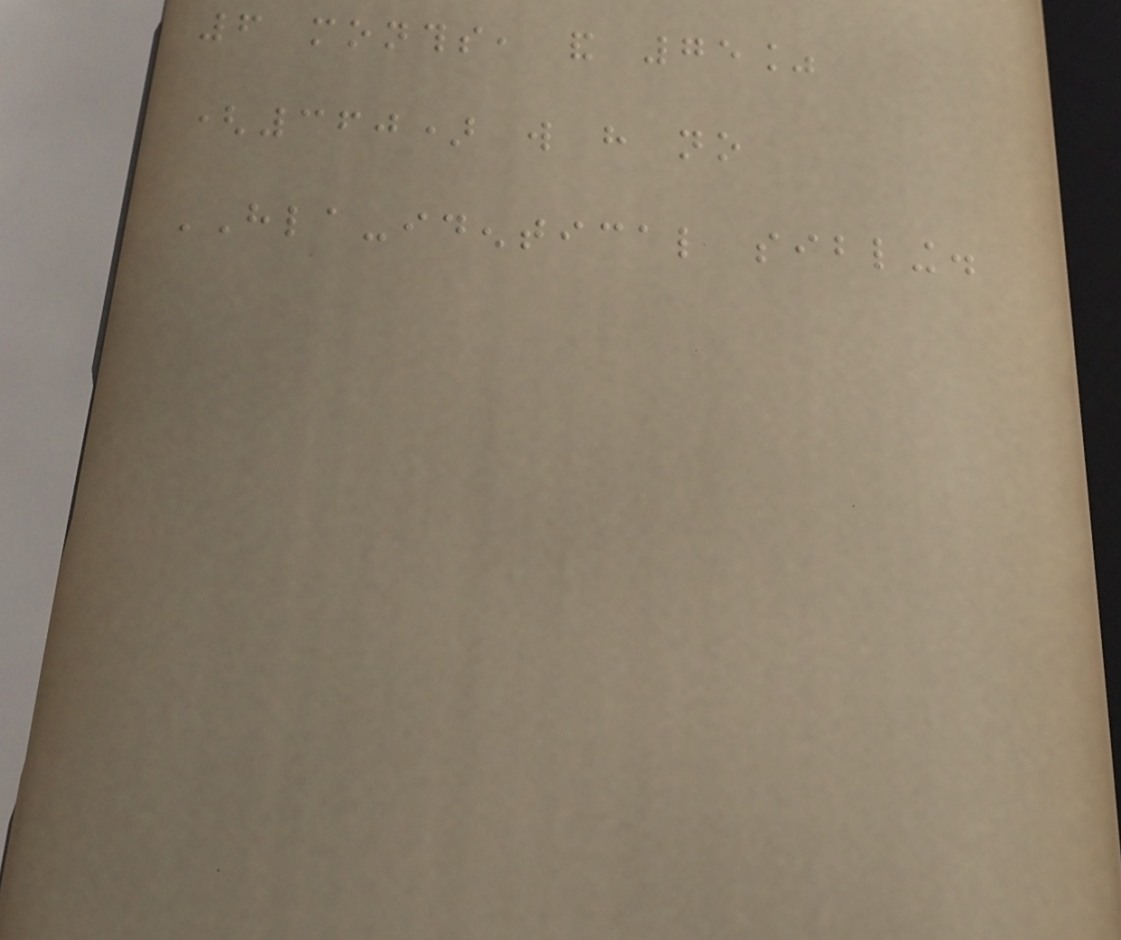6 months, and 75%
(360) will have no
HLA-identical sibling.
